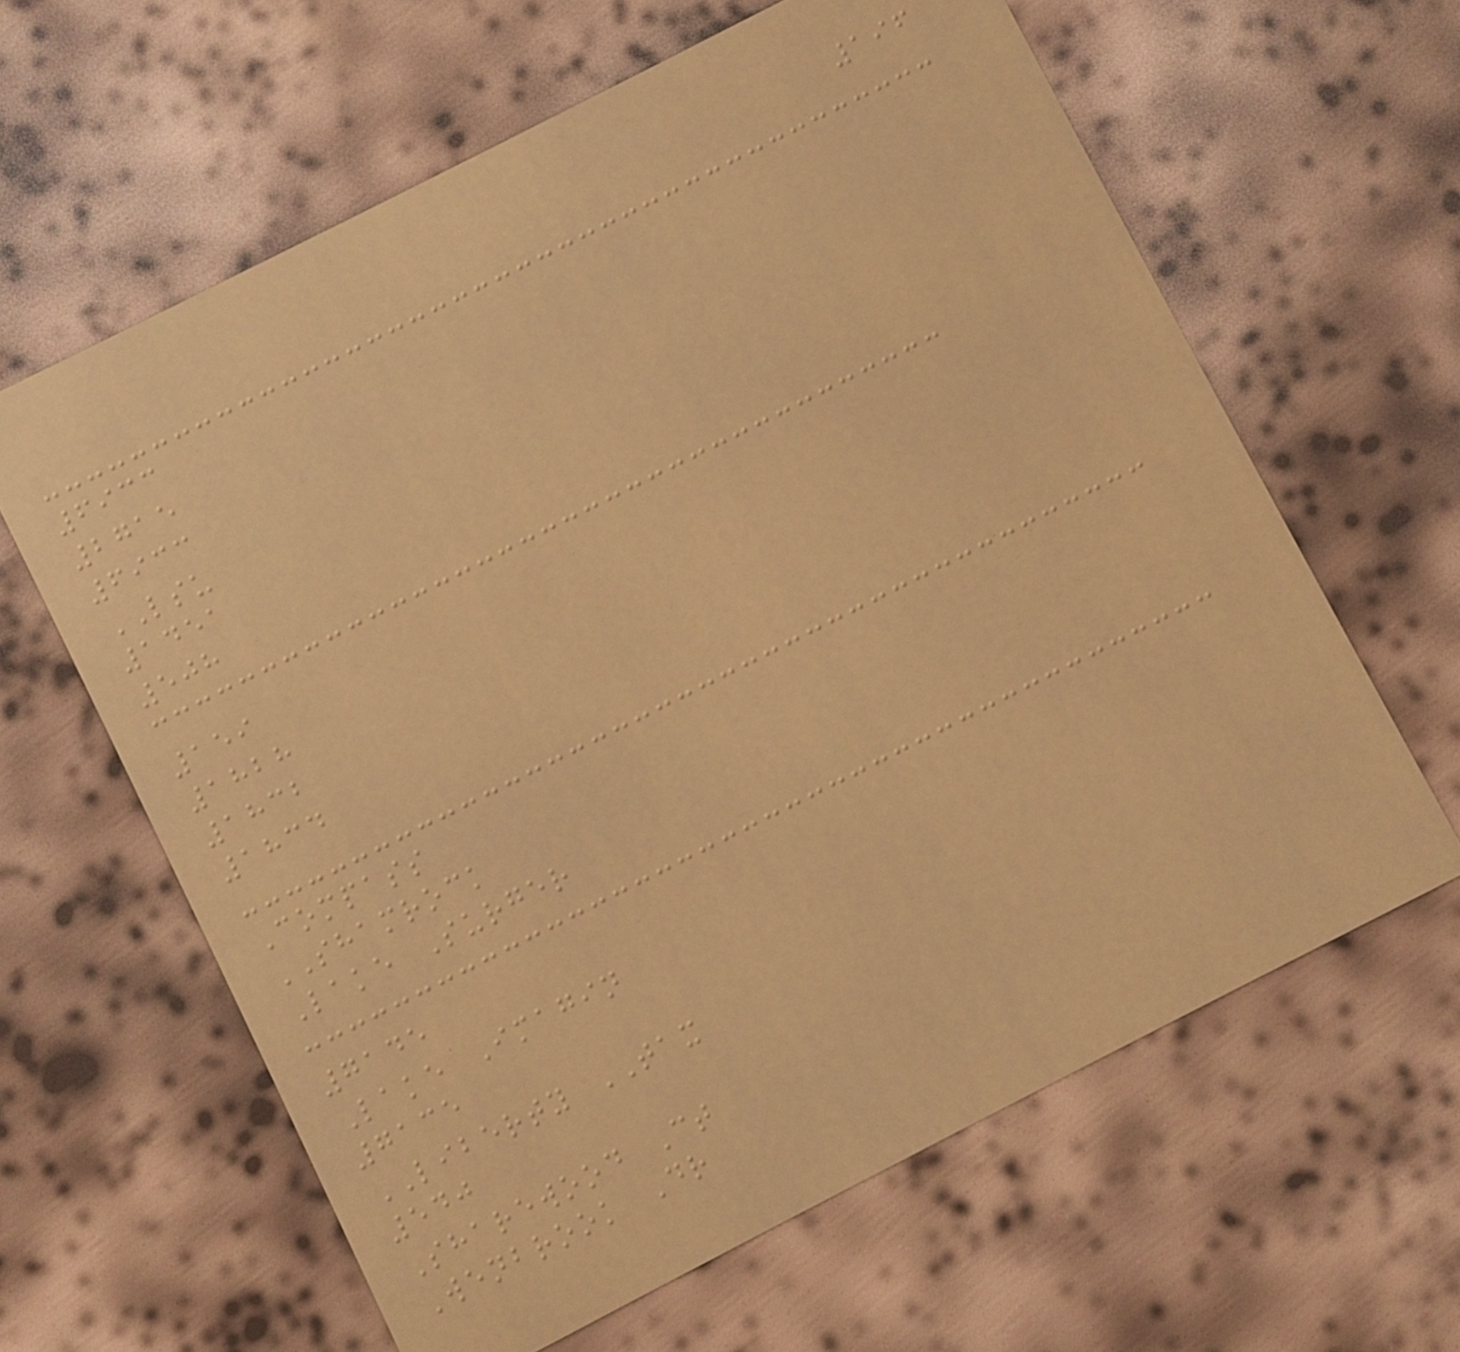196
6933
2715
6933
LSU
1451
508
159
1828
1832
1834
Compass
SHAMROCK
Lake Surger
7145
Lake Imagin
7135
LIBERTY TAX
540
Sharewood Ct
Wenbrook Dr
